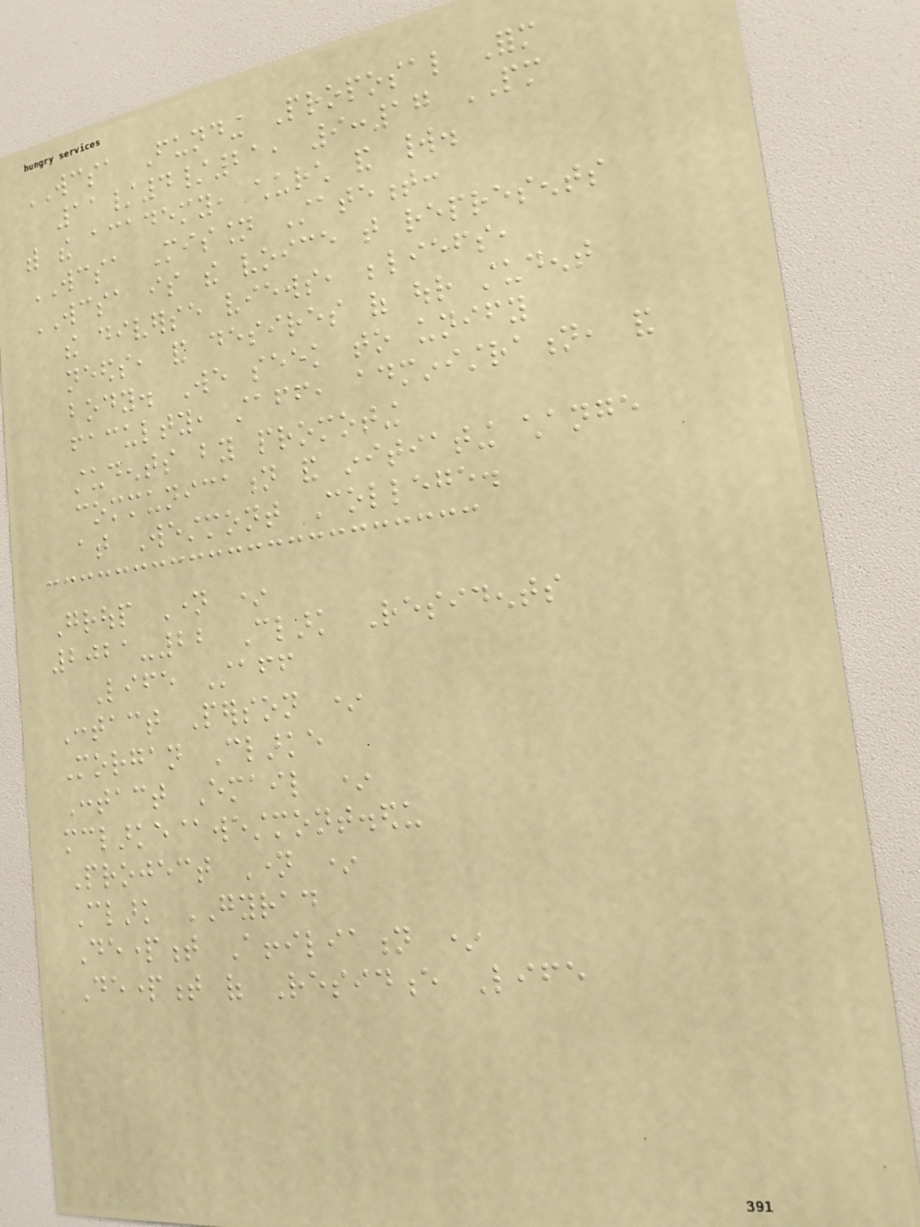WCSA Funding Proposal Form
11/4/21, 9:17 PM
with the academy, church and world.
WCSA Mission Statement:
WCSA is the voice that represents
the diverse views, beliefs,
needs, and desires of our student
body. We seek to unify
faculty, staff, administration, and
students by promoting
communication and initiating change
at Westmont College.
Group Name *
2021-22 Clark Residents
Life Staff
Contact Person *
Morgan Clarke
Contact Email *
mclarke@westmont.edu
Project Name *
Clark GYRAD
Department Affiliation *
Department of Residence Life
